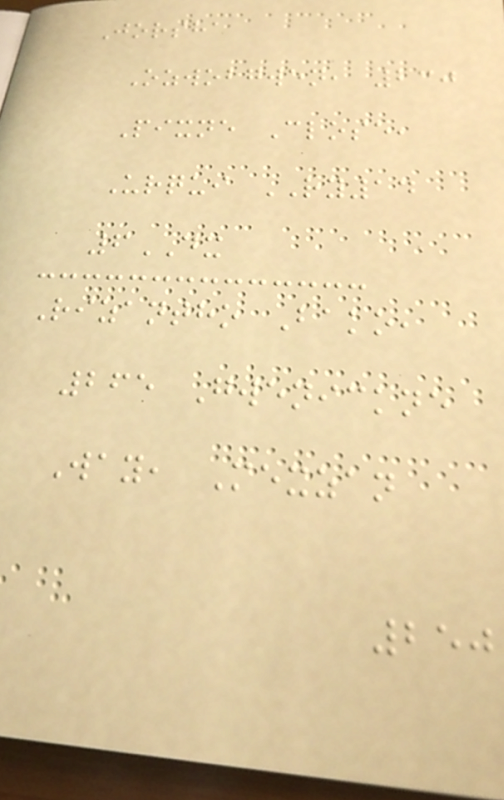Jorsha
Ozwobgwen, 230
Pixne Close,
Urqui RY14
6DX
Rizantho Bako,
265 Gwenickne
Way, Mexzan
250
